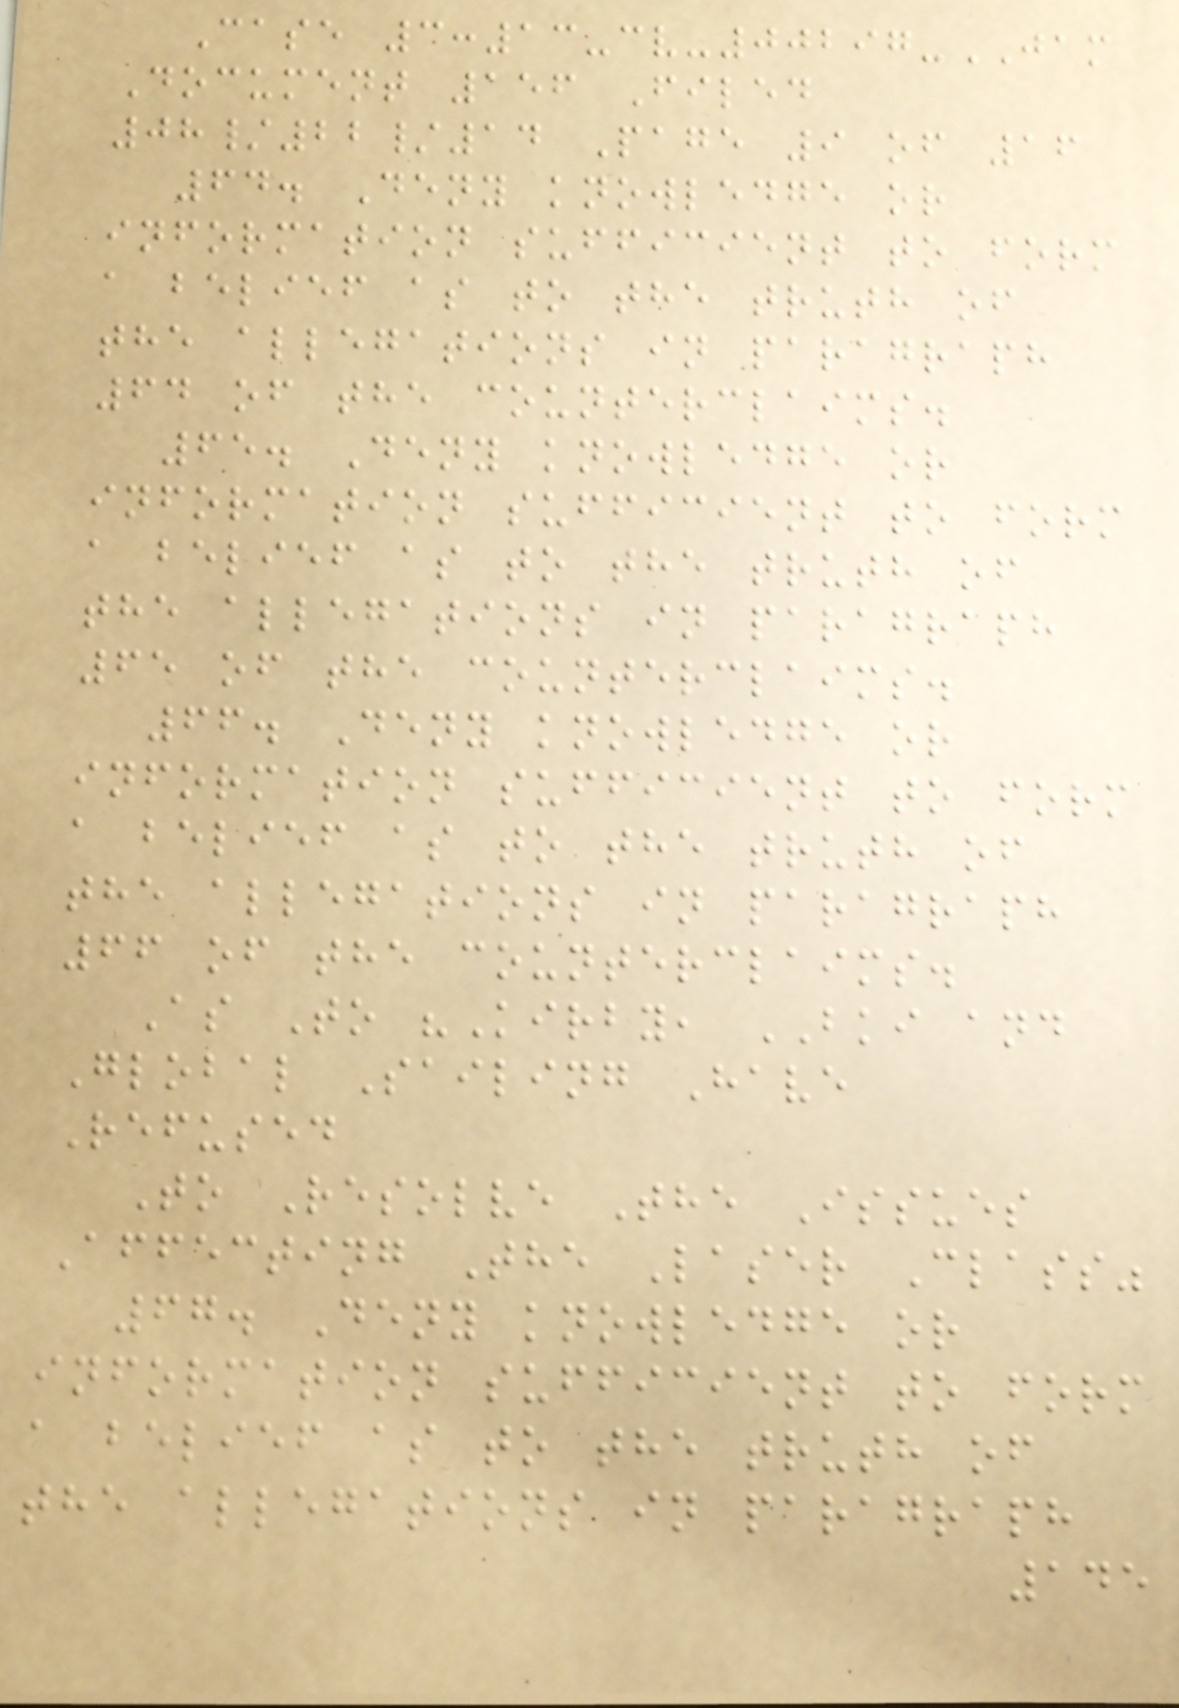Case 3:13-cv-00297-JAM
Document 156 Filed
08/22/14 Page 9 of 16
64. Deny knowledge or
information sufficient to form
a belief as to the truth of
the allegations in paragraph
64 of the counterclaims.
65. Deny knowledge or
information sufficient to form
a belief as to the truth of
the allegations in paragraph
65 of the counterclaims.
66. Deny knowledge or
information sufficient to form
a belief as to the truth of
the allegations in paragraph
66 of the counterclaims.
As To "Kirby, BKI and
Global Sailing Have
Refused
To Resolve The Issues
Affecting The Laser Class"
67. Deny knowledge or
information sufficient to form
a belief as to the truth of
the allegations in paragraph
145
